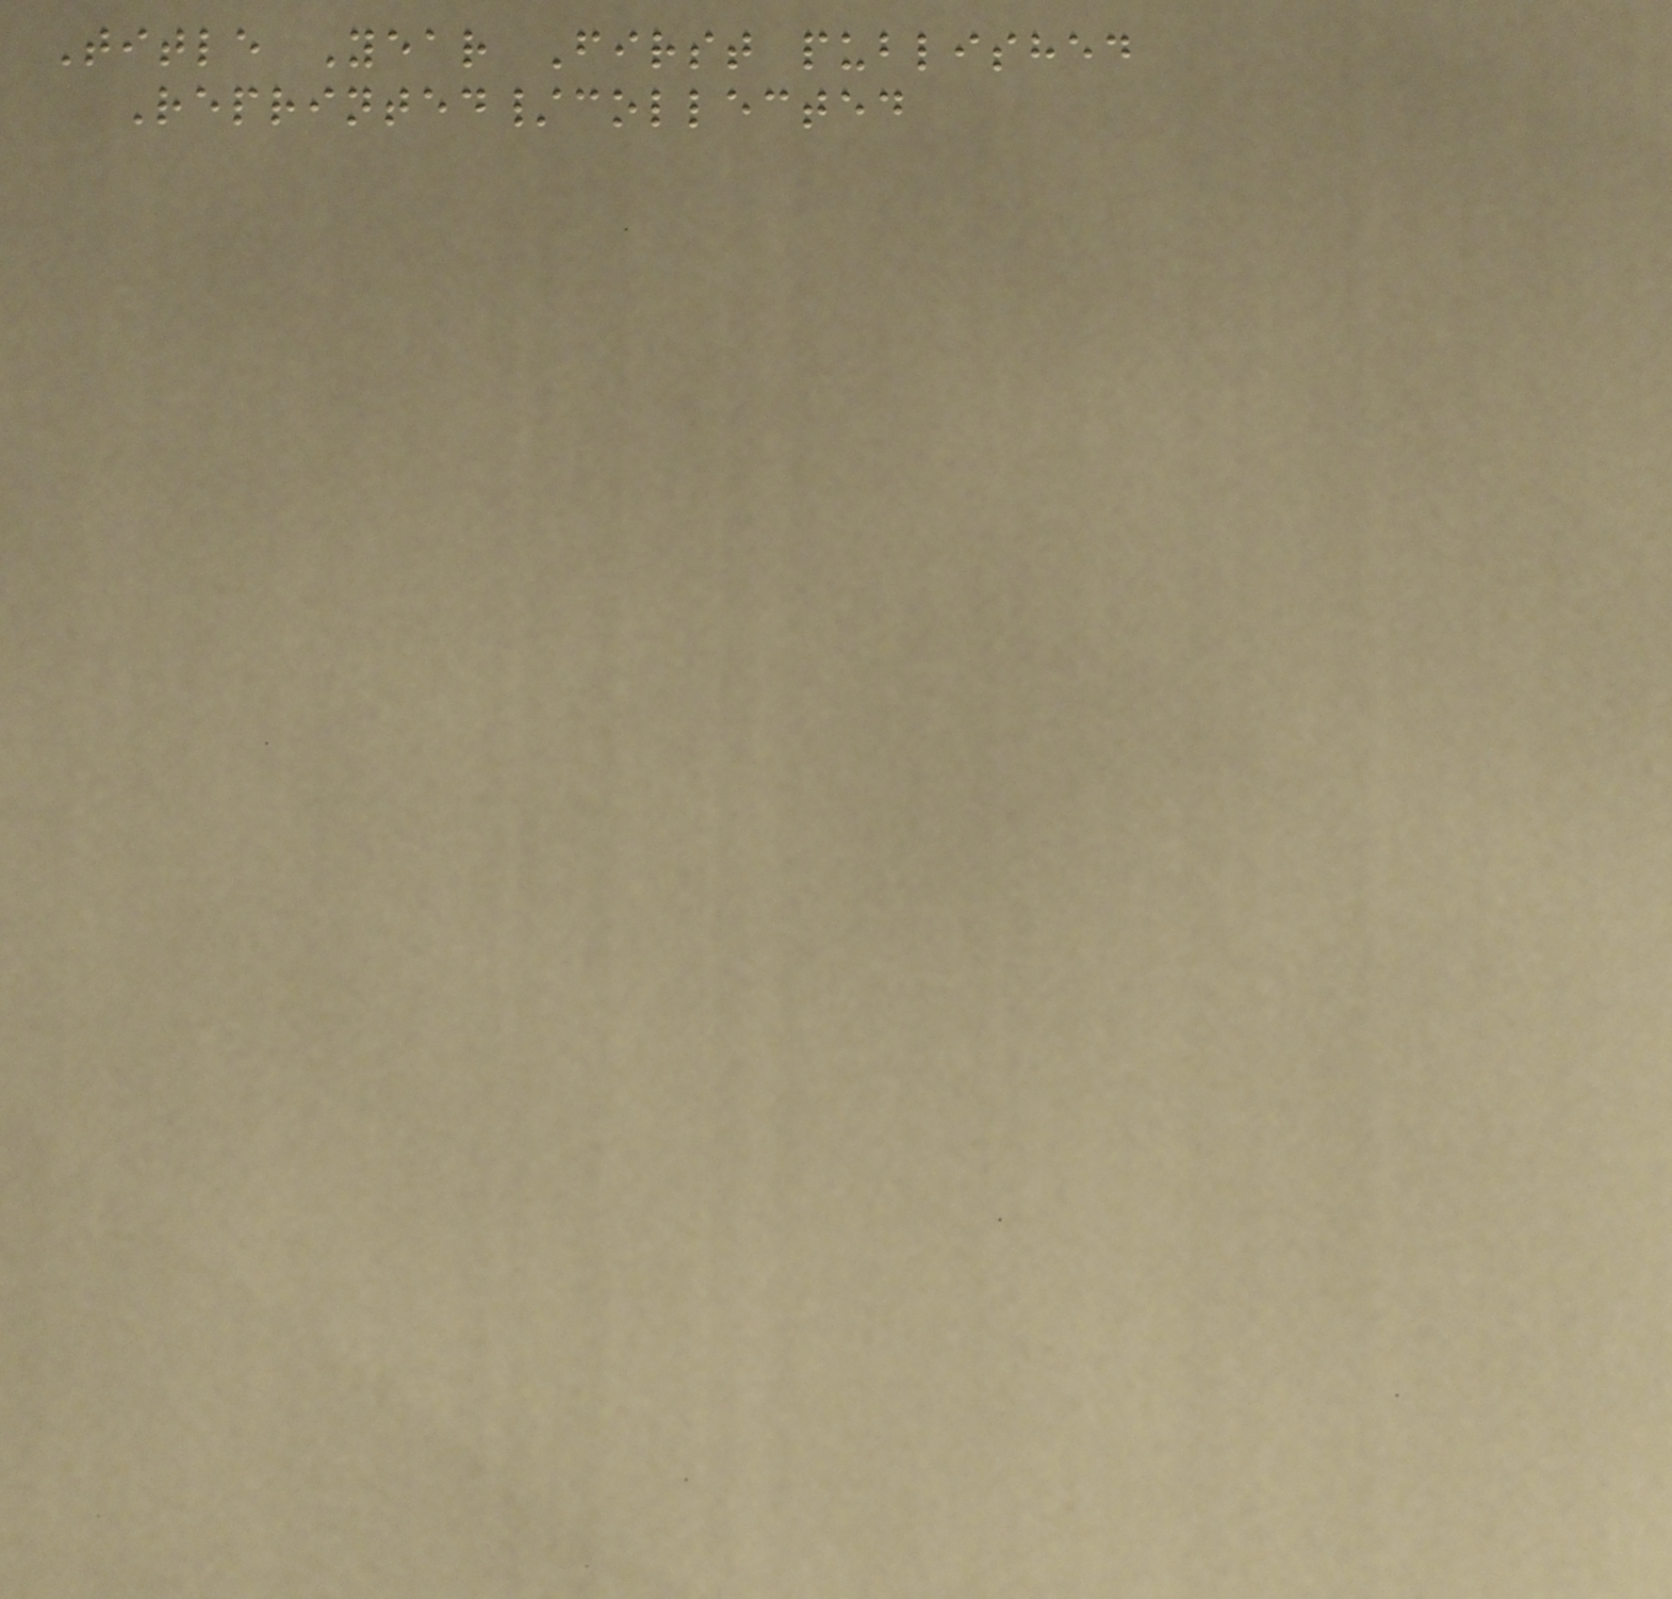Title Year First published
Reprinted/collected
